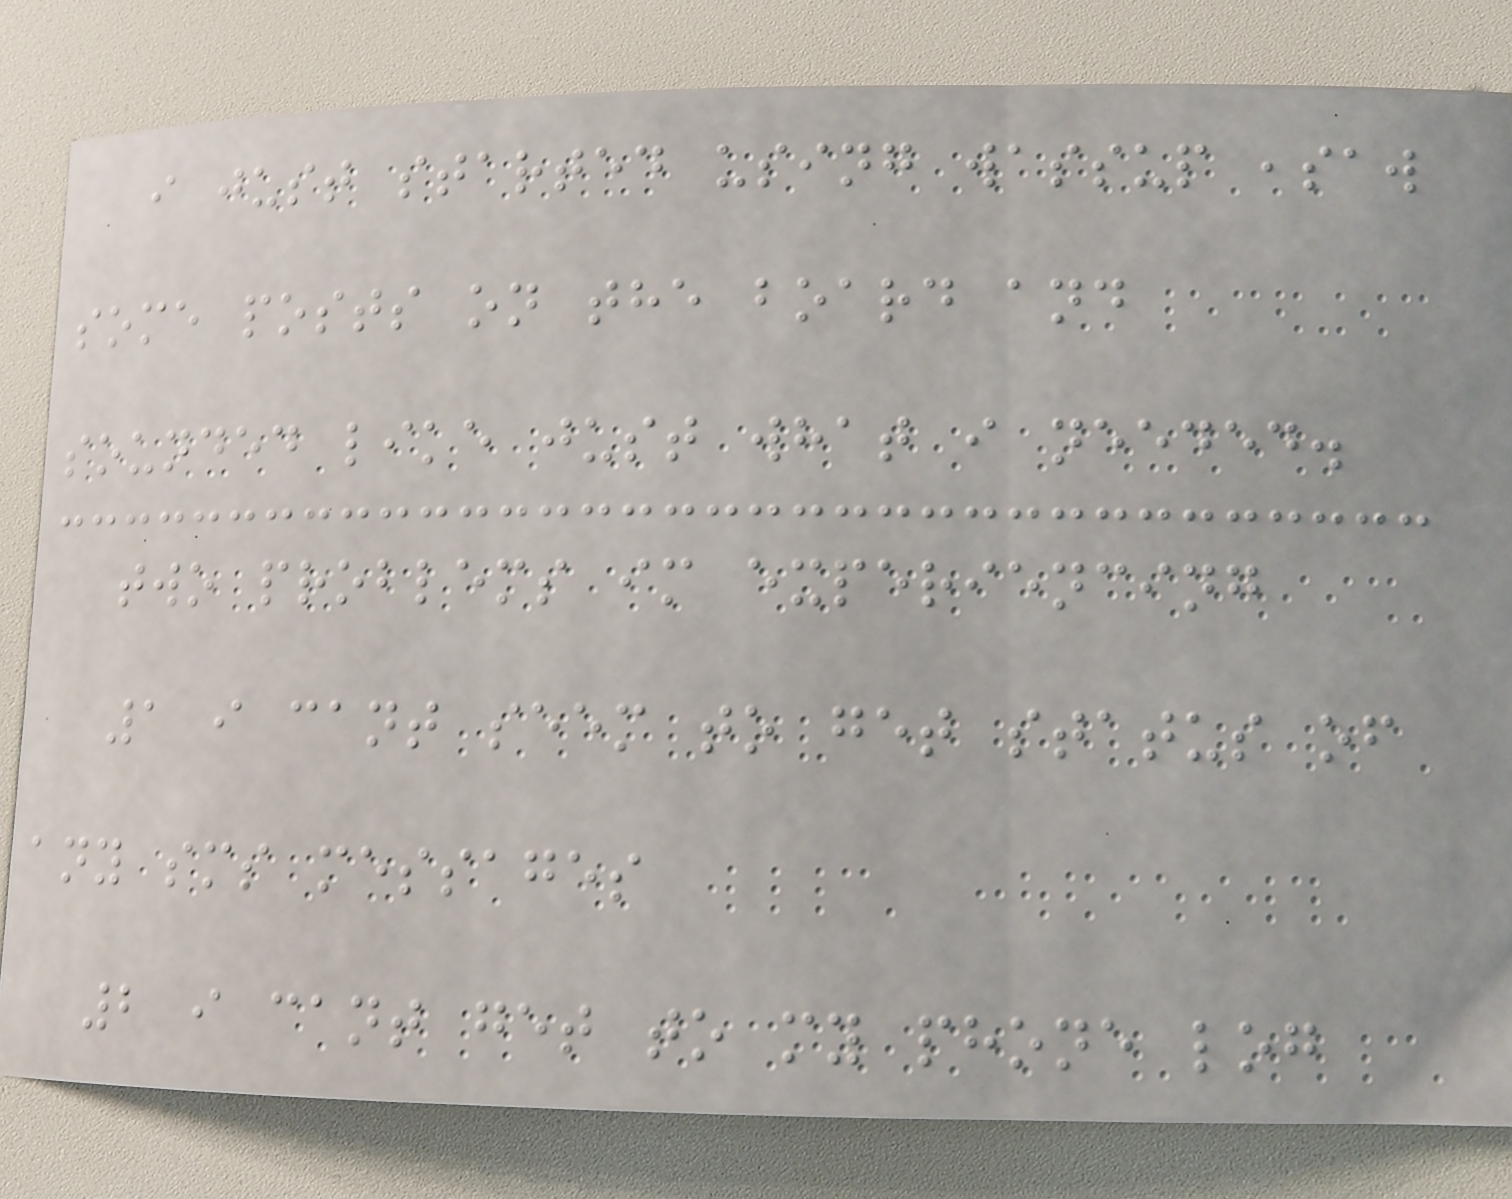i just started using wassup ,saw
some posts on the board and
sounded like just what i needed.
two problems im experiencing
1 i cant seem to get status of
any sms messages
2 i cant get to my phone log
